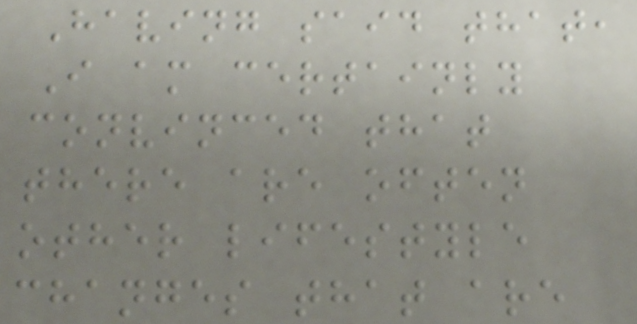Having said that,
I am certainly
convinced that
there are often
other lifestyle
changes that are
